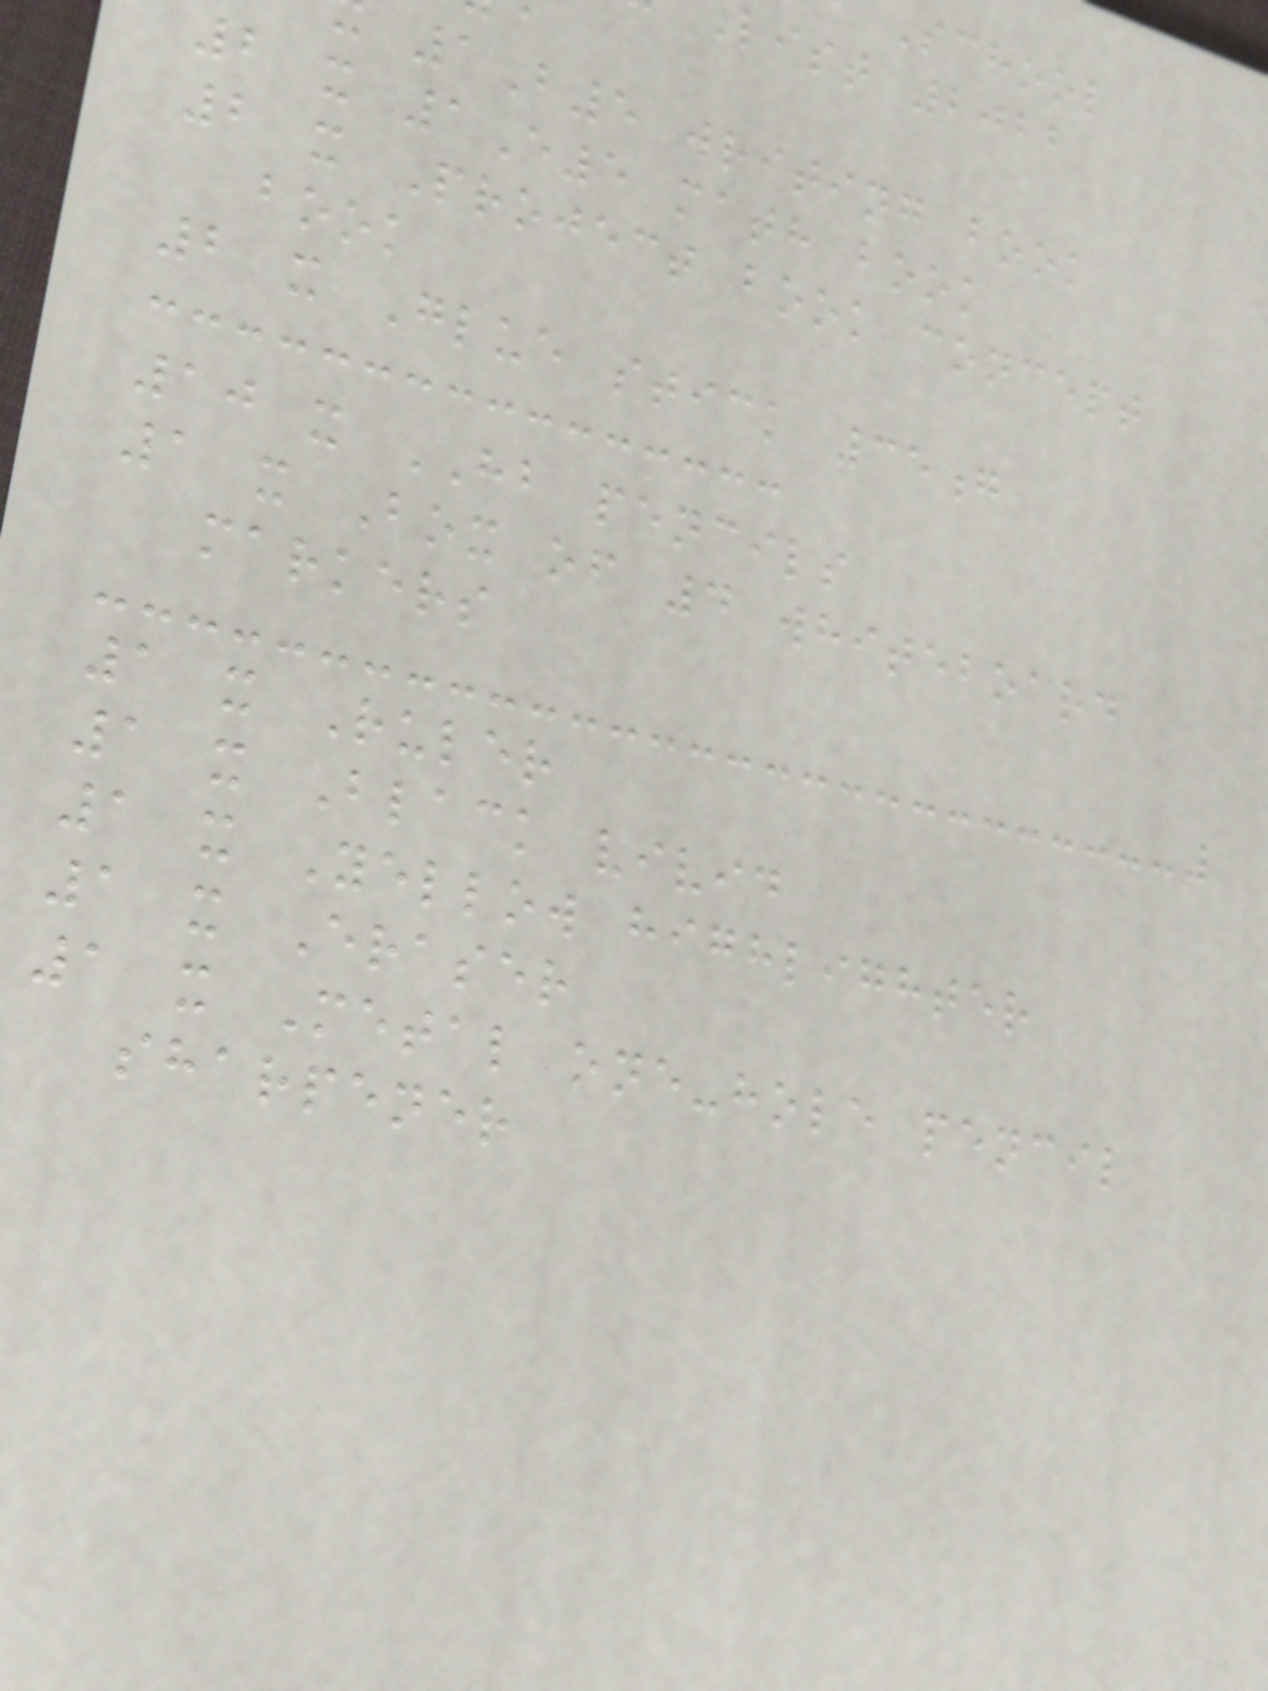School
list 2022
1B5 writing book
2 x 1E5 math book
2 x Project book concept
book
2 x Glue stick 35g
10 x HB pencils
1 x Box of 4 whiteboard
markers
1 x Ruler
1 x Black vivid
1 x Yellow highlighter
1 x Eraser
1 x Metal one-hole pencil
sharpener
